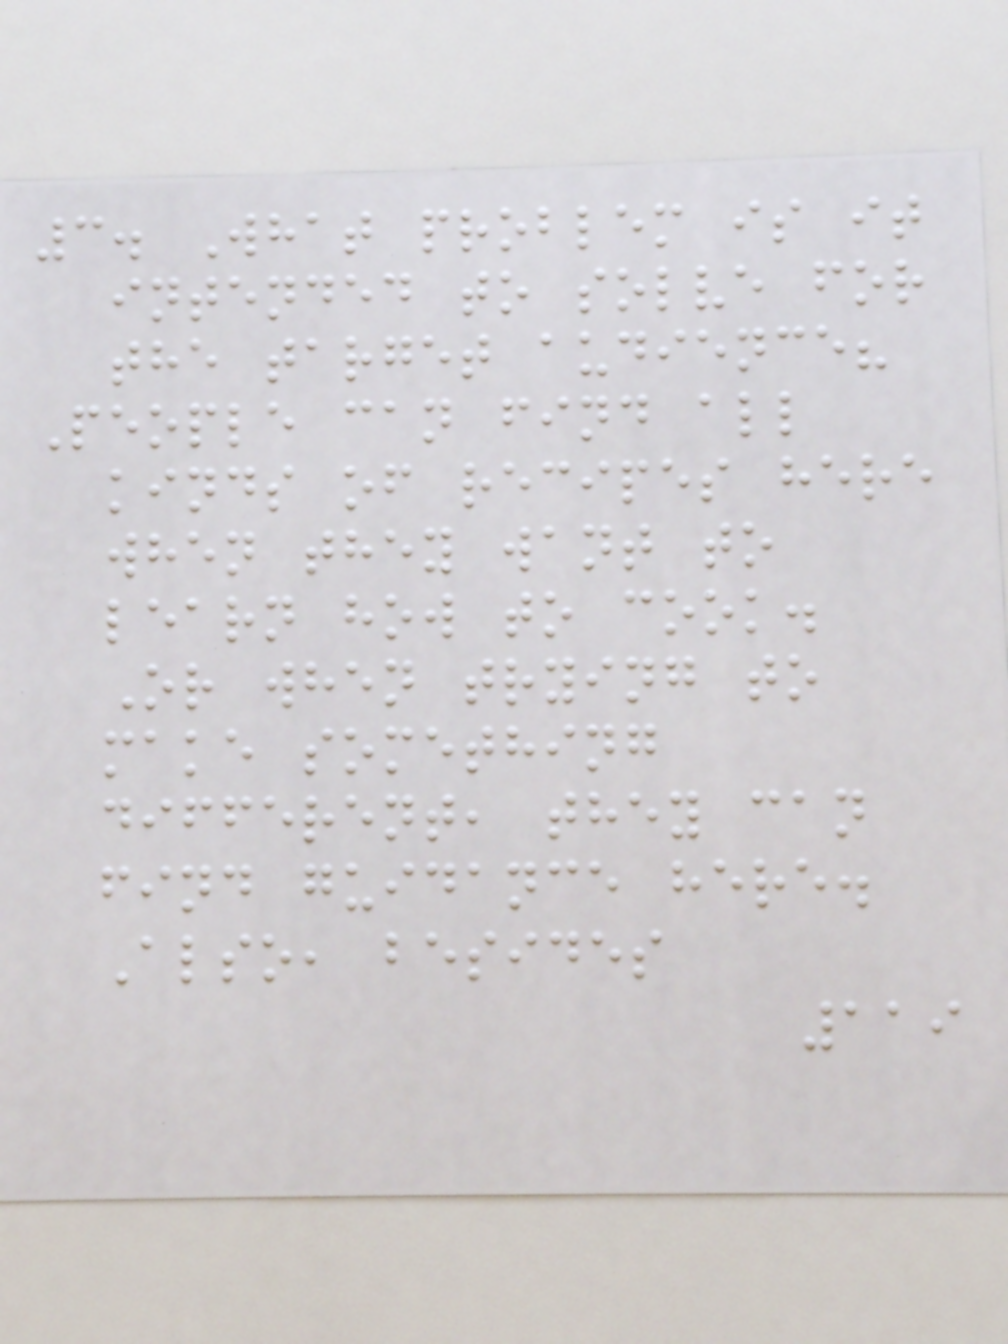3. What problem is it
intended to solve for
the target audience?
People can find all
kinds of recipes here
when they want to
learn how to cook.
Or when trying to
make something
different, they can
find guidance here.
Also, besides
119
